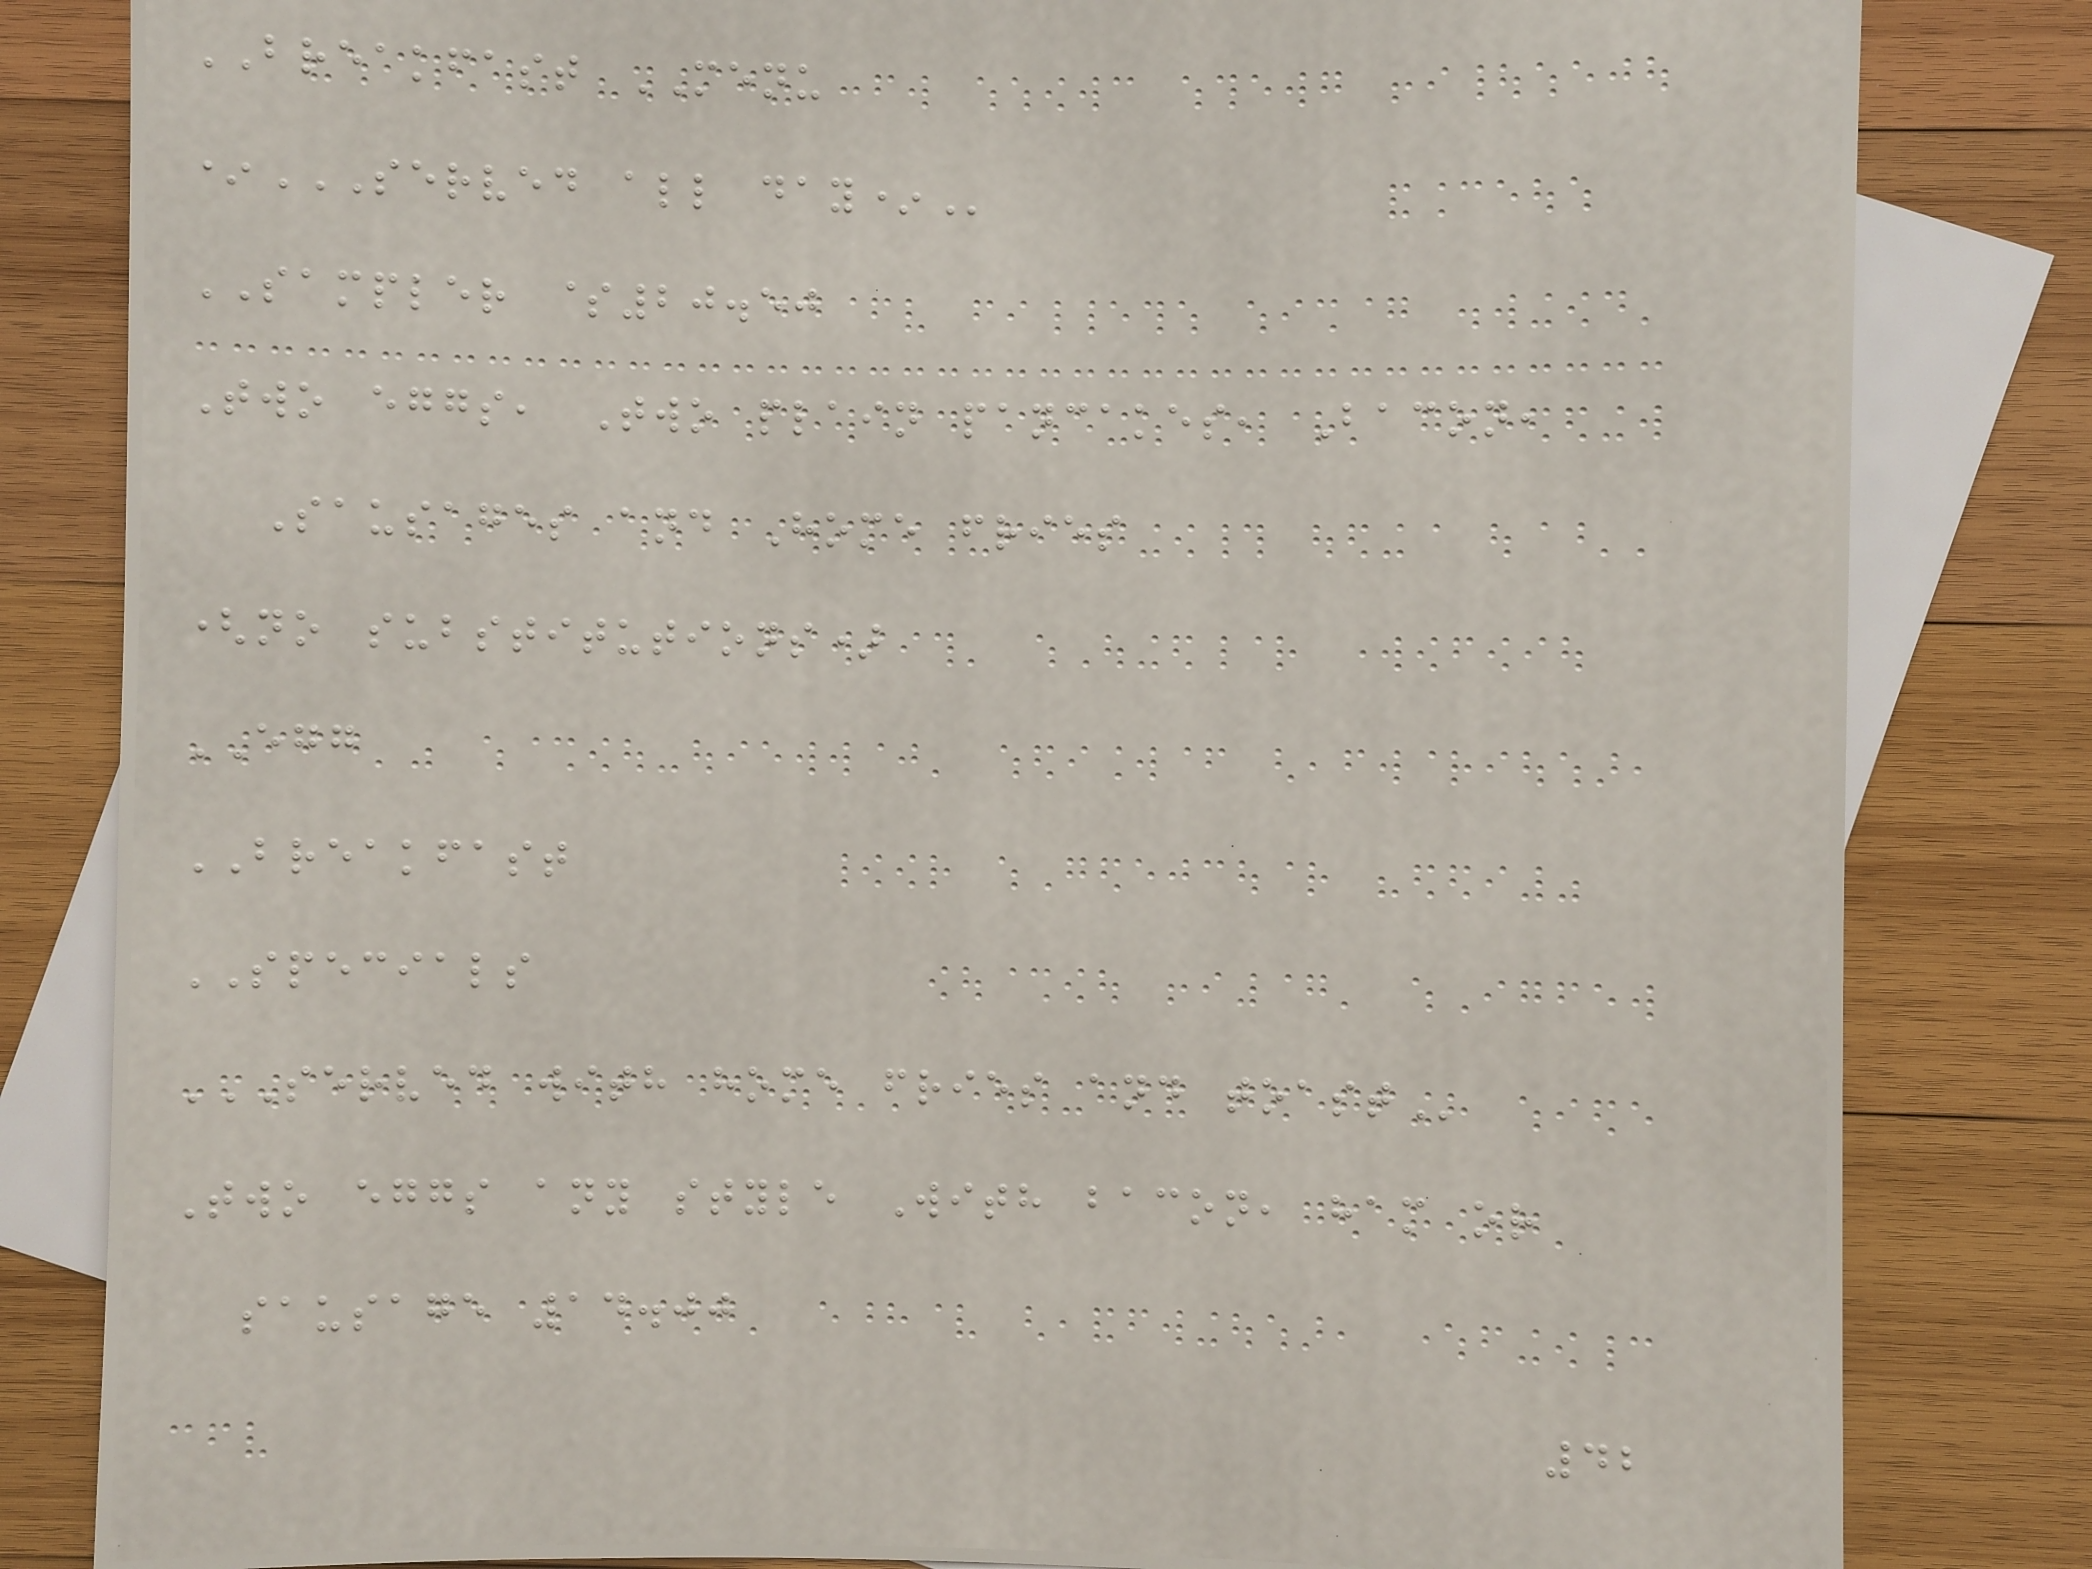BREAKFAST MENU
*SERVED ALL DAY*
SAMPLER $20.50
Two eggs, Two plain pancakes, Bacon,
Sausages and Home fries
(no substitutions)
EGG
BREAKFAST
SPECIALS
SERVED WITH HOME FRIES AND TOAST
Two eggs any style With bacon, ham or
sausage 14.00
42
